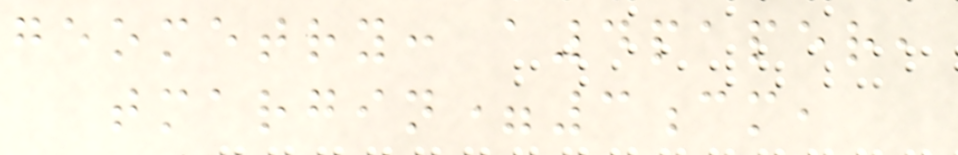geometry: a4paper,
tmargin=3cm,
